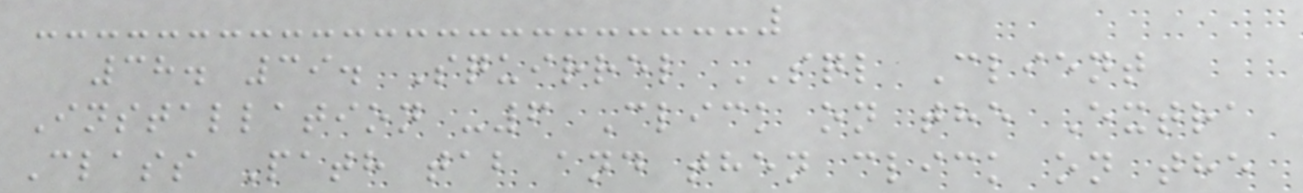38. 39. Squirrel SQL Client
Installation -6 Click on the Extra
Class Path tab and then click on the
